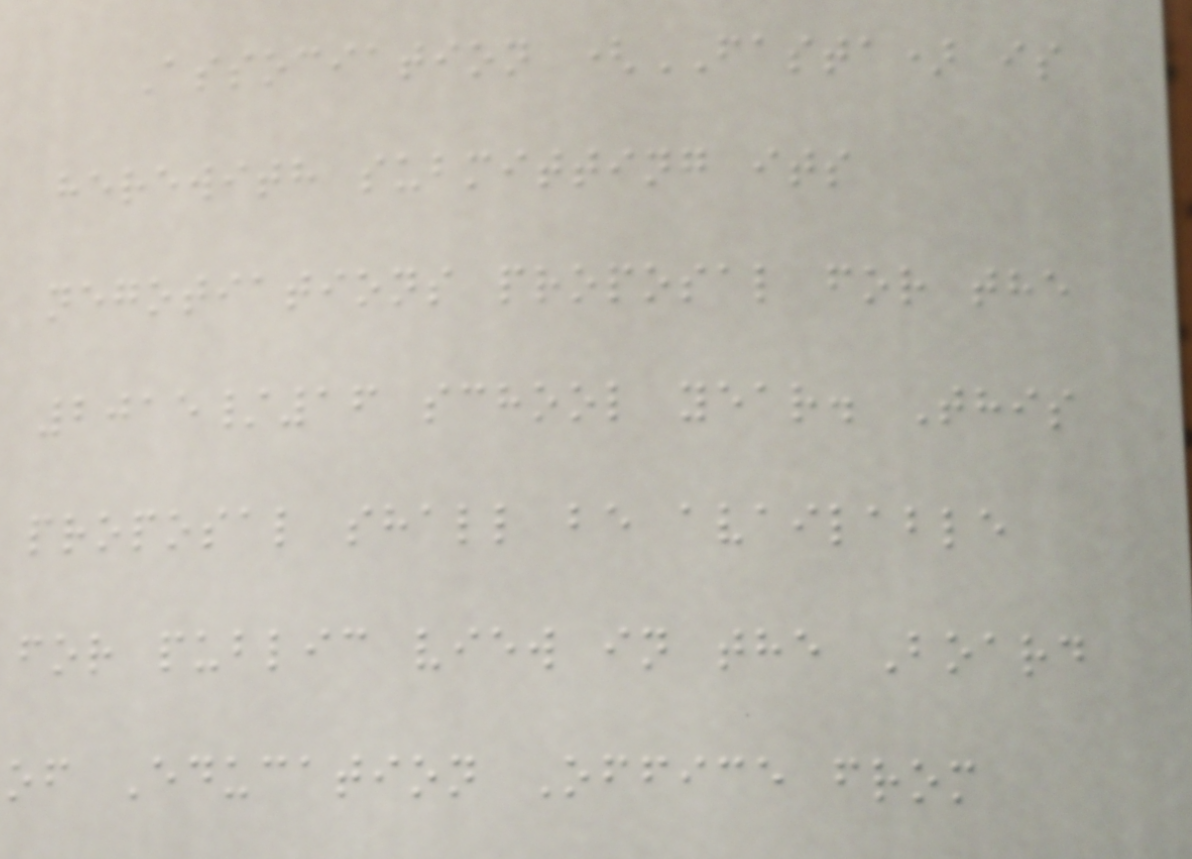Association (FASTA) is
herewith submitting its
negotiations proposal for the
2015/16 school year. This
proposal shall be available
for public view in the Board
of Education Office from
